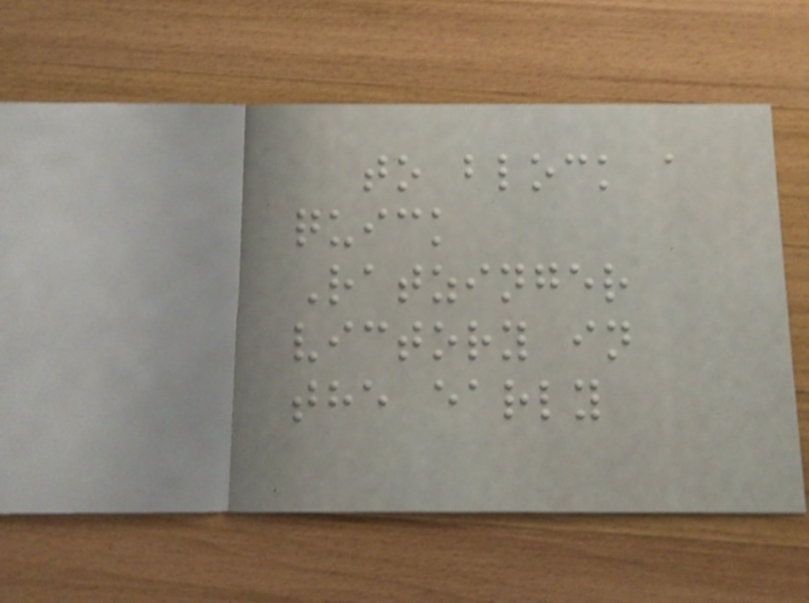to block a
quick
Ratzinger
victory in
the early
